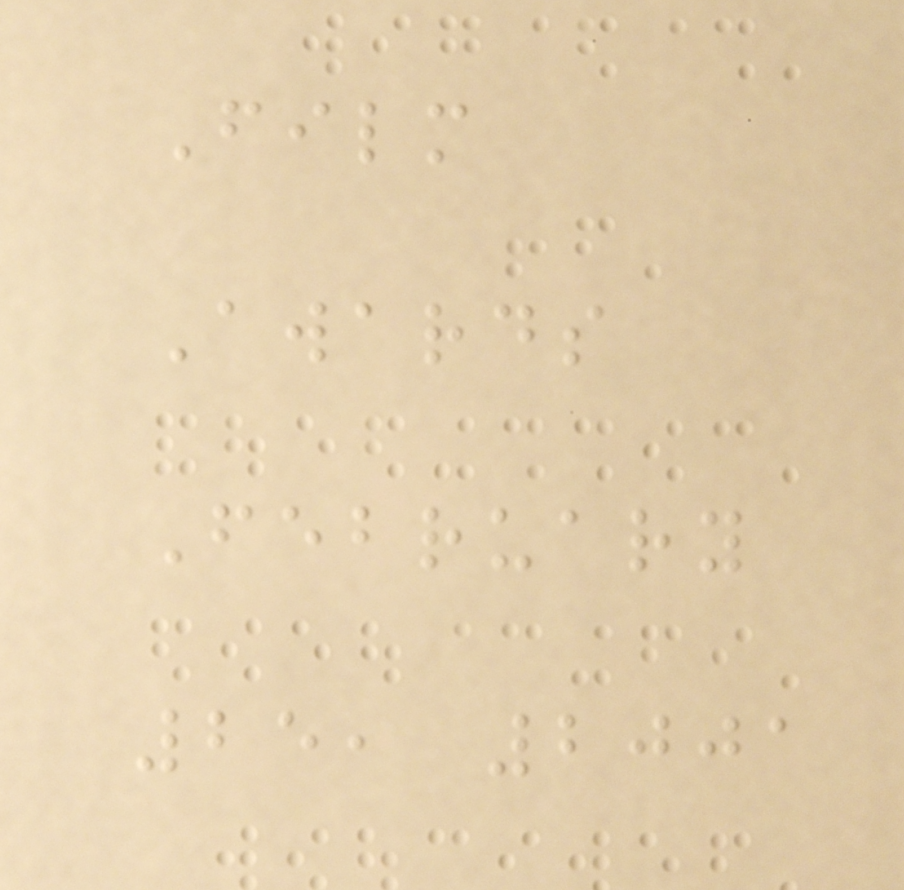Film
Awards
February
25, 2001
